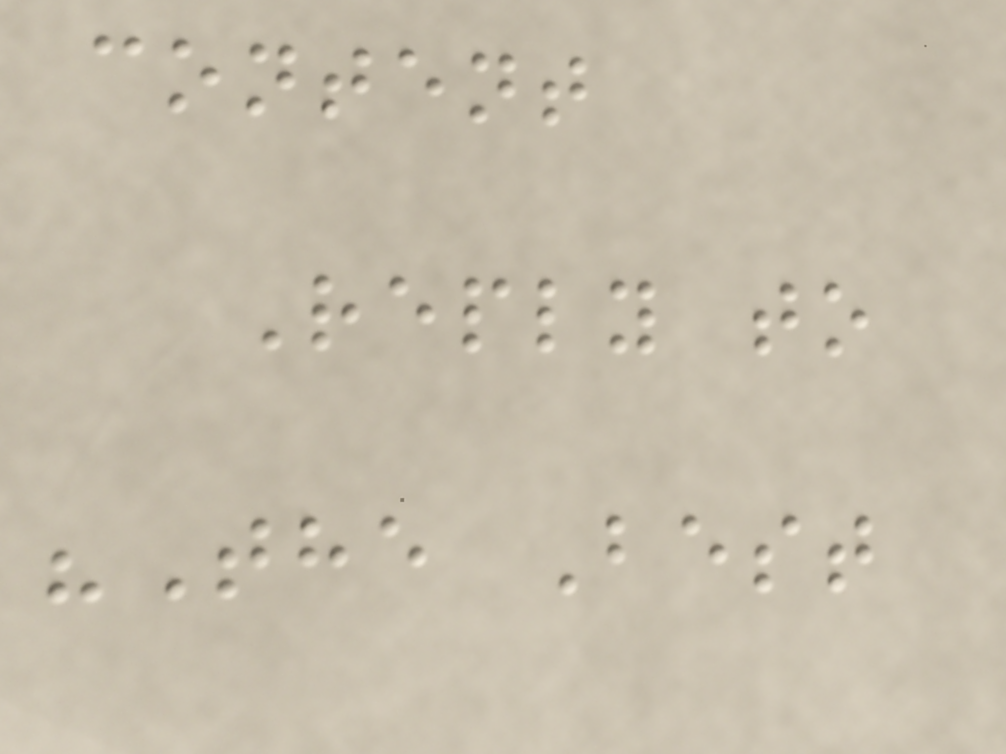content
Reply to
"The Best
